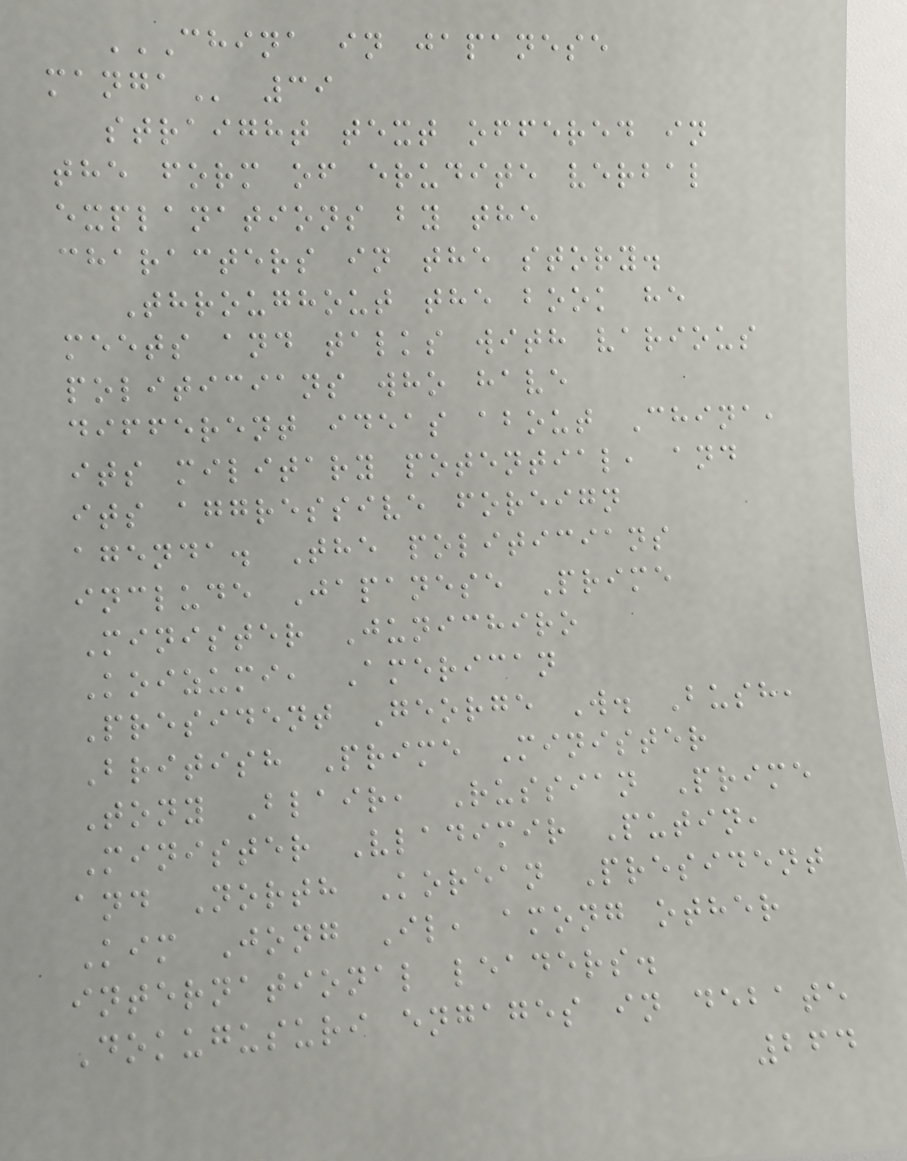CHINA IN JAPANESE
MANGA 39
straight text offered in
the form of erudite verbal
explanations by the
characters in the story.
Throughout the book he
meets and talks with various
politicians who have
different ideas about China,
its military potential, and
its aggressive foreign
agenda. The politicians
include Japanese Prime
Minister Junichiro
Koizumi, American
President George W. Bush,
British Prime Minister
Tony Blair, Russian Prime
Minister Vladimir Putin,
and North Korean President
Kim Jong Il, among other
international leaders.
Dokugusuri engages in debate
264
